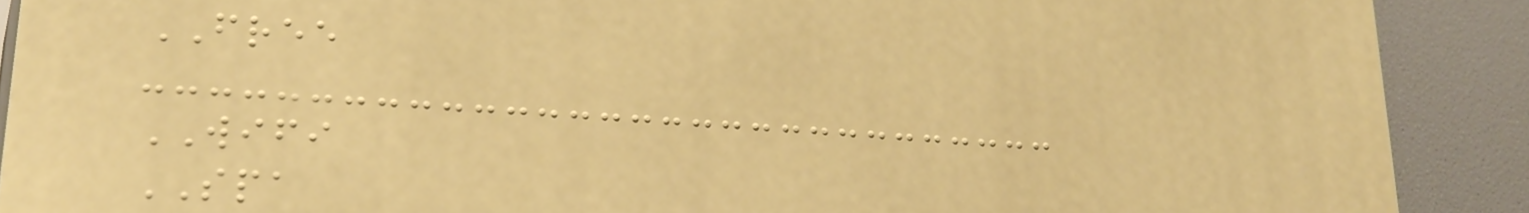FREE
WIFI
SPA
